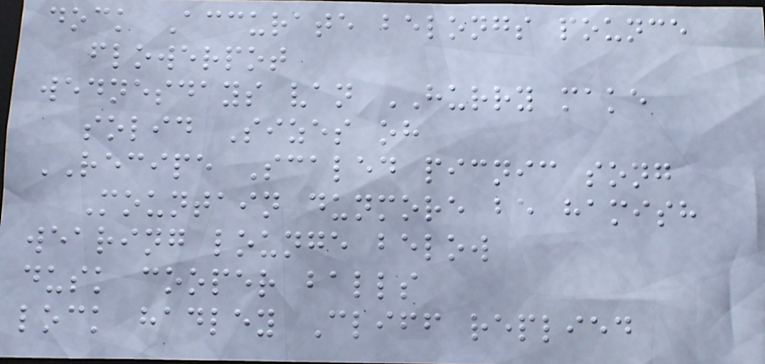dock Accurate belongs pounce
flowerpot
wednesdays van HURRY make
solid Sizes oh
RECIPE Scaled picnic song
Mountain dunmore be hamish
wearing lounge below
dusk cooper balls
lock hadley Cliff replied
